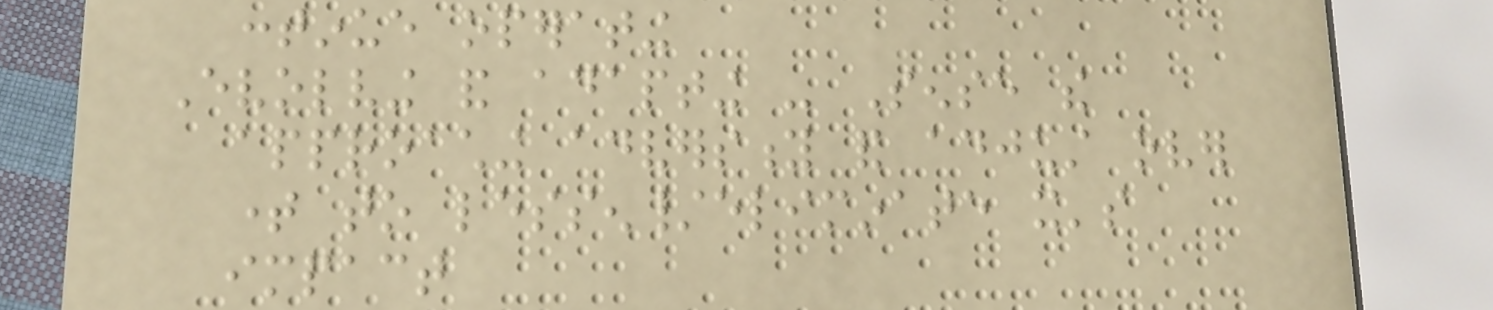continue operating
Evolving and adapting - Sense the
approaching adversity and adjust over
time to lessen/eliminate it's
impact
